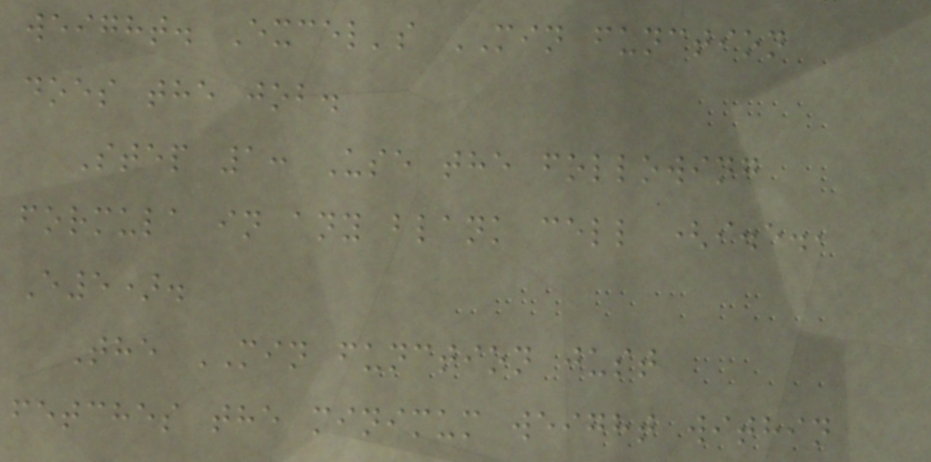weight. Excel's MIN function
does the job.
Step 1: Use the following
formula in any blank cell (i.e.,
E5).
The MIN function just
fetches the minimum weight within
